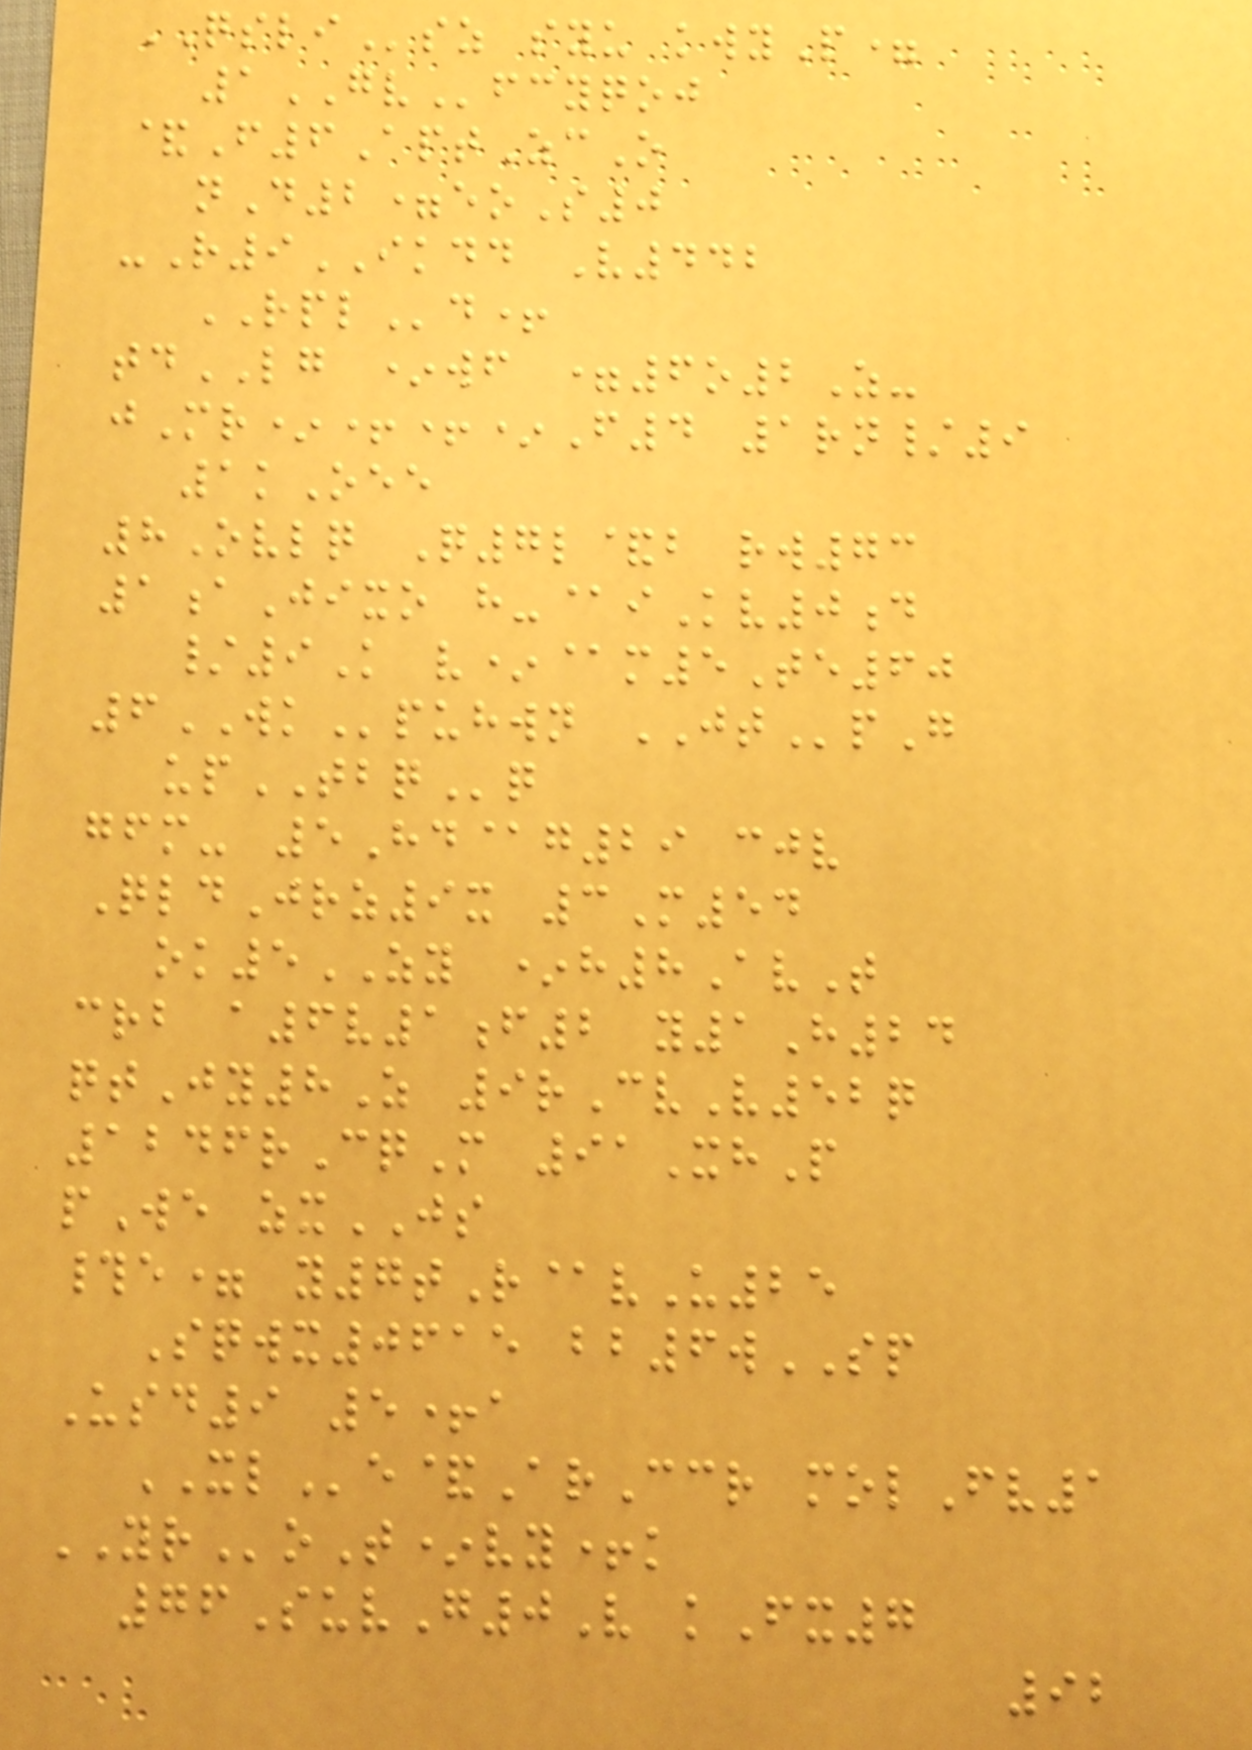QSLIsz syu kwyP=
1GVfcyqoj
&F6AptZcO
nD2=eoS0
-R9IKDD V442
RPLd+
tdLG *wf =6o2Z-
jMr*++*F4 1rn/9
1kOee
8Ovlq Q7l&b rw73
1aJixo h-@iKv0d
/9K v*@m5Te60
6WKpuhwn JTpG
upTBQq
gfm- 5Hd@g29 cjv
QldJrz9x 3M54
ok5ZY *h8AvT
crb a6v1f2 y1H24
qtJy8Z 9rCvV52q
1246rCqM 91XhP
pWe zxJS
#e= y7tR@vU25
Sqwx0615 bb6wSP
Usd9 5+a
XLe&ArCcr molFv1
YRoT*vy+k
76SuvG0V kFx7
92
